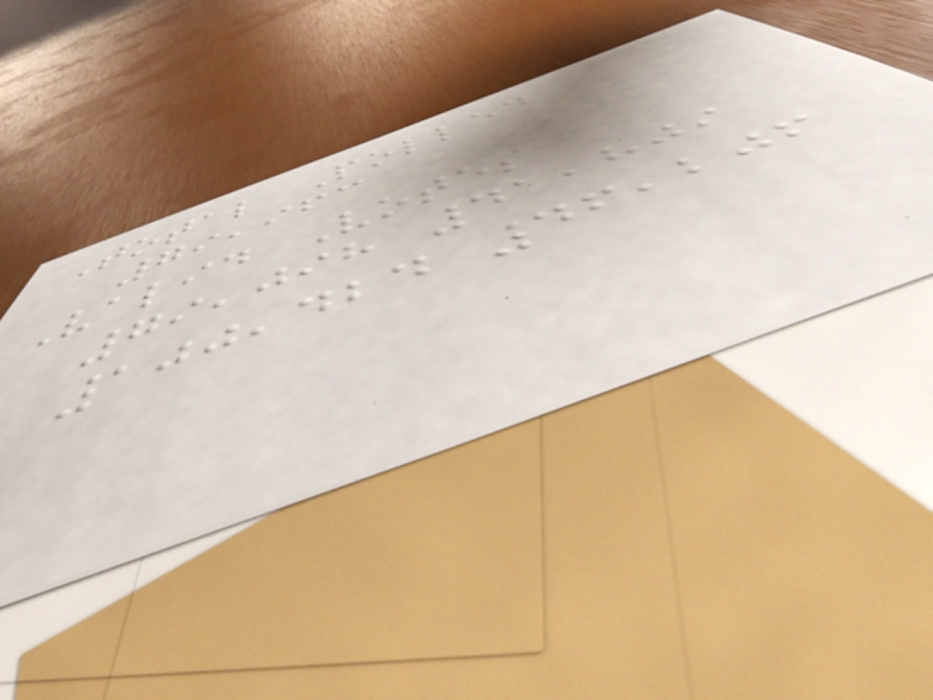Total Polled
79,963
Valid Votes
79,098 41,809
100,424 46,206
